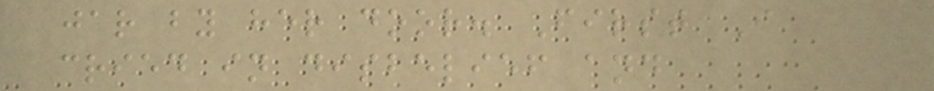jar by her door. First I
cried in disbelief and
